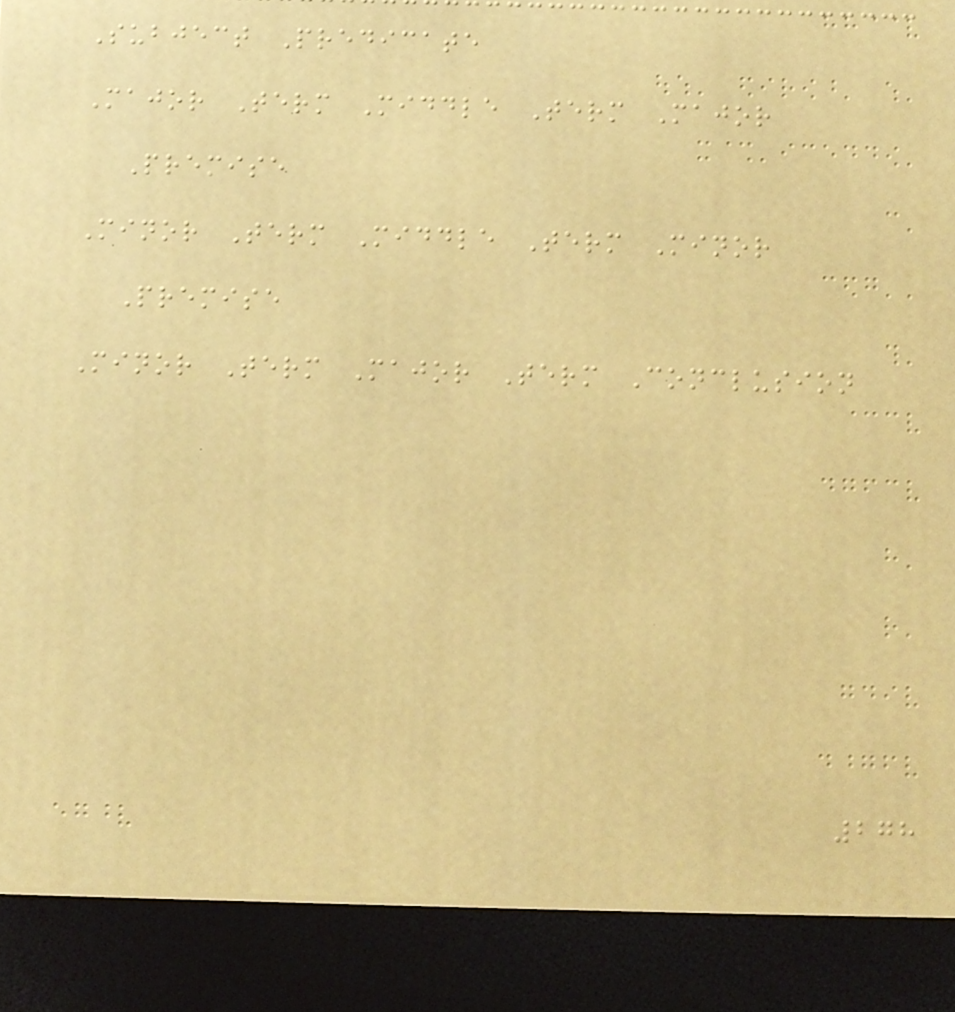Subject Predicate
Major Term Middle Term Major
Premise
Minor Term Middle Term Minor
Premise
Minor Term Major Term Conclusion
278
